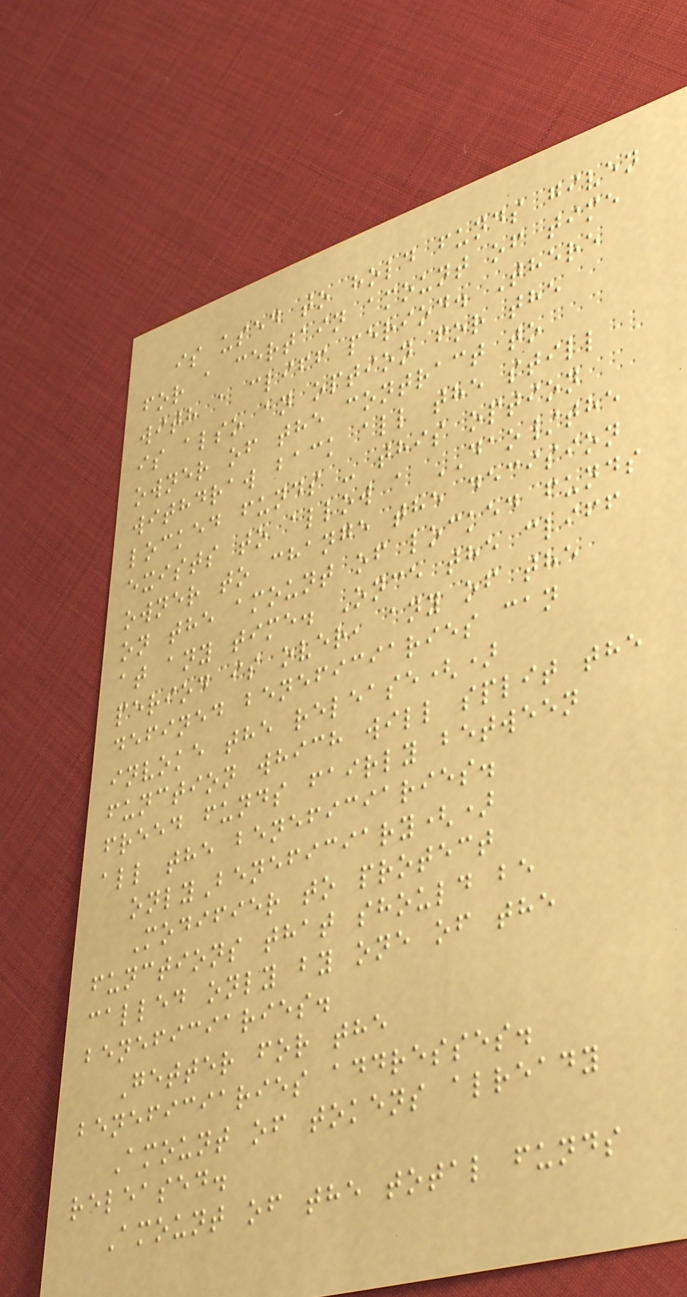is used to hold funds given
for a certain amount of time
with a cliff period. There
is also an option for the
owner of the contract to
withdraw back all the still
locked funds - this option
exists to allow a DAO/the
owner to change the decision
on the amount of locked funds
at any time. Once the cliff
period is over, any of the
defined beneficiaries can
invoke the release()
function which will split the
freed funds fairly between
all the beneficiaries.
onlyBeneficiary()
Modifier to protect
functions that should be
called only by one of the
beneficiaries.
Getter for the
beneficiaries addresses.
Amount of tokens already
released.
Amount of the total funds
